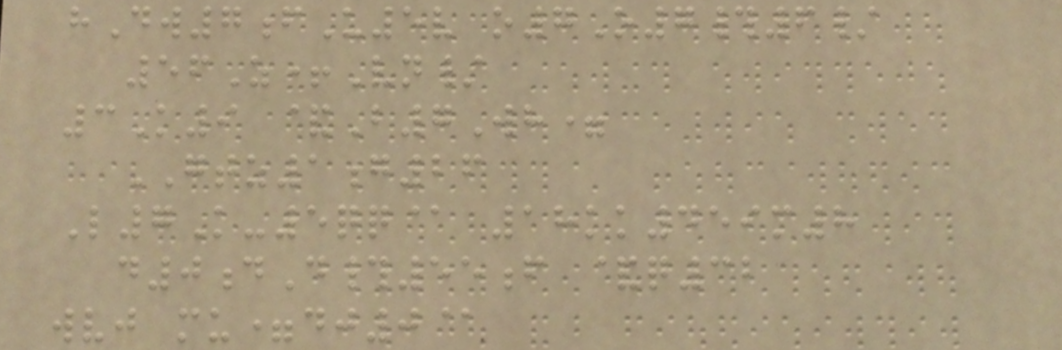hDw7fU5v o7O7#6/
56Z+Vn/
3K9 &B7Wh=
GTZ1g26
L7K-5qq@ 18kk459m8
d0dD#55f &q32
wvj mu=dj0@
